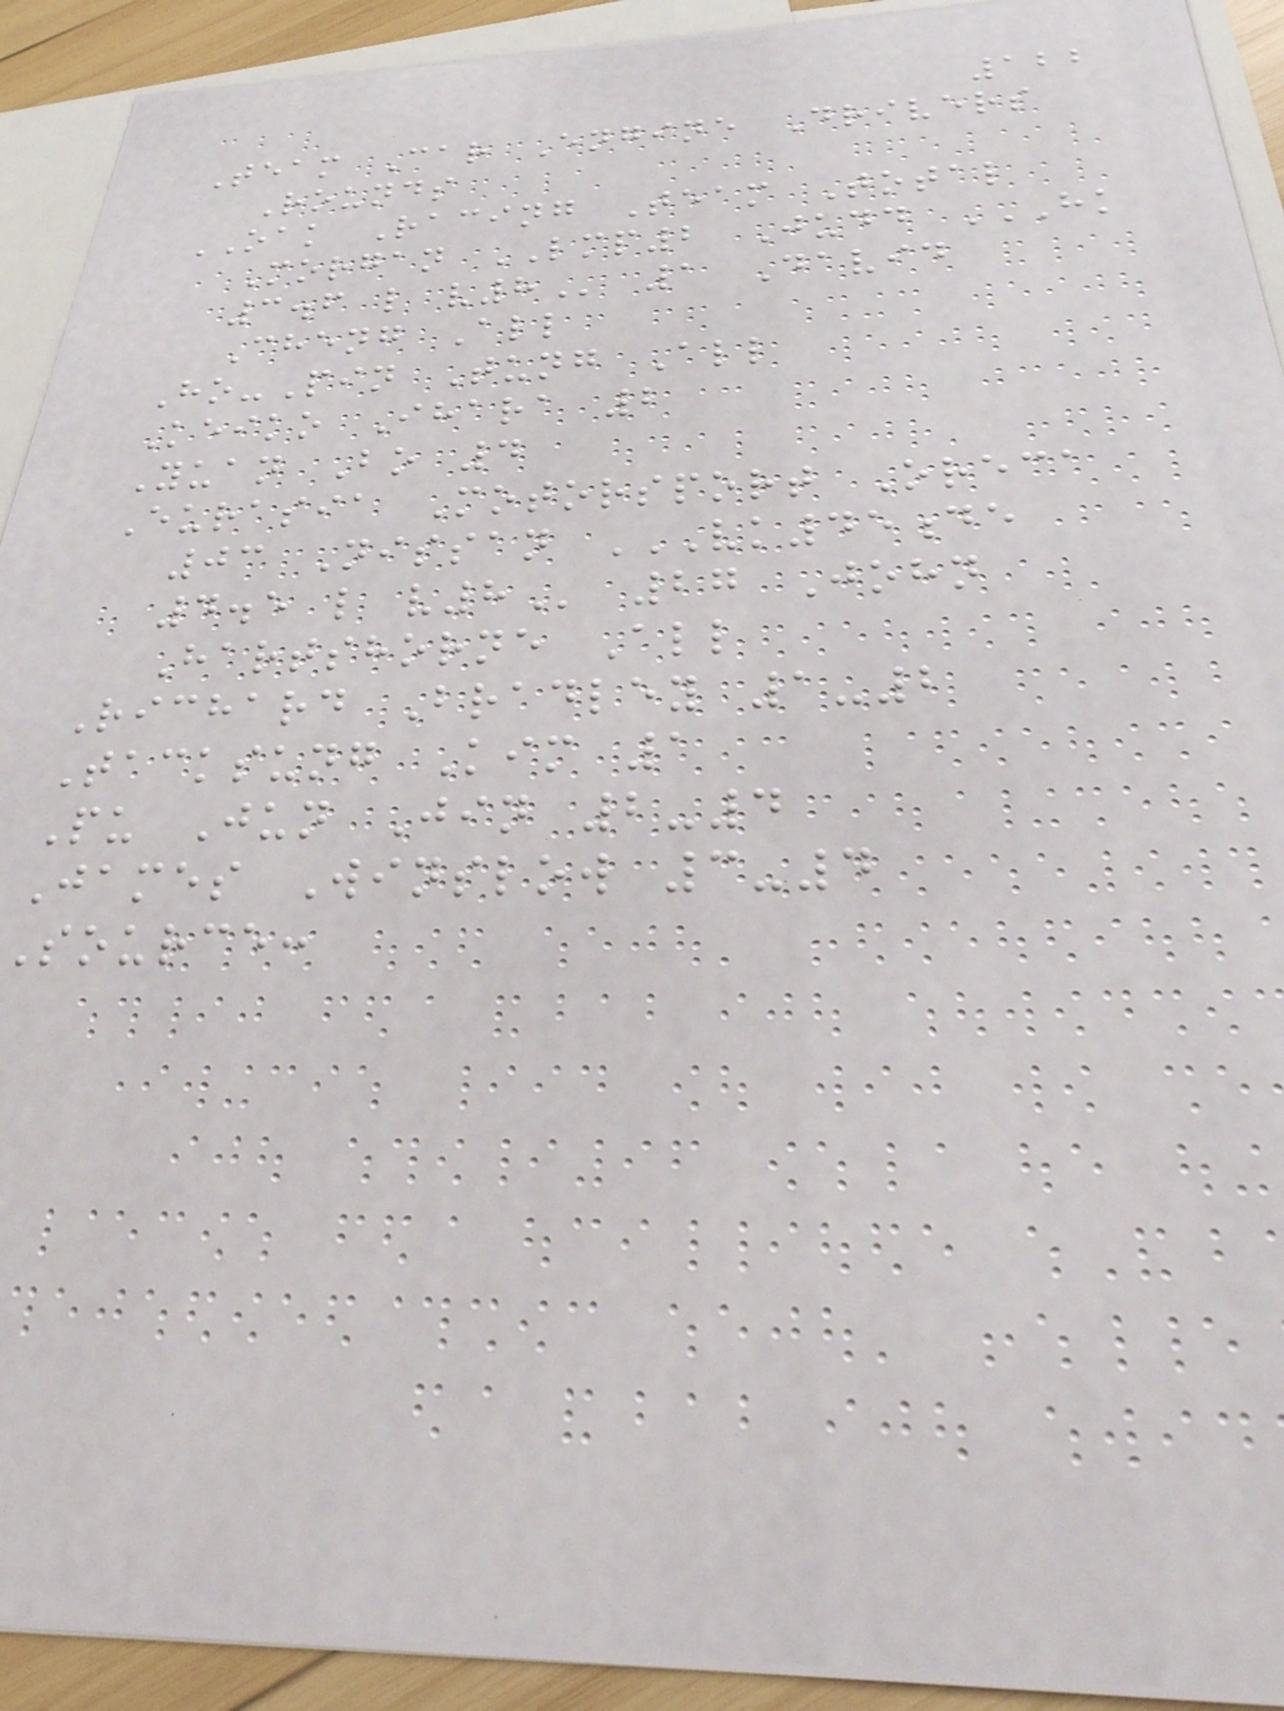122
Team Car Engine Drivers
Rounds
OAK Racing Team Total
Morgan LMP2 Judd HK
3.6 l
Cheng All
Ho-Pin Tung All
Keiko Ihara 2
Yuan Bo 4
Eurasia Motorsport Oreca
03 Nissan VK45DE
4.5 l
Hartshorne All
Richard Bradley 1-2
Tacksung Kim 1
Pu Jun Jin 2-4
James Winslow 3-4
source:
